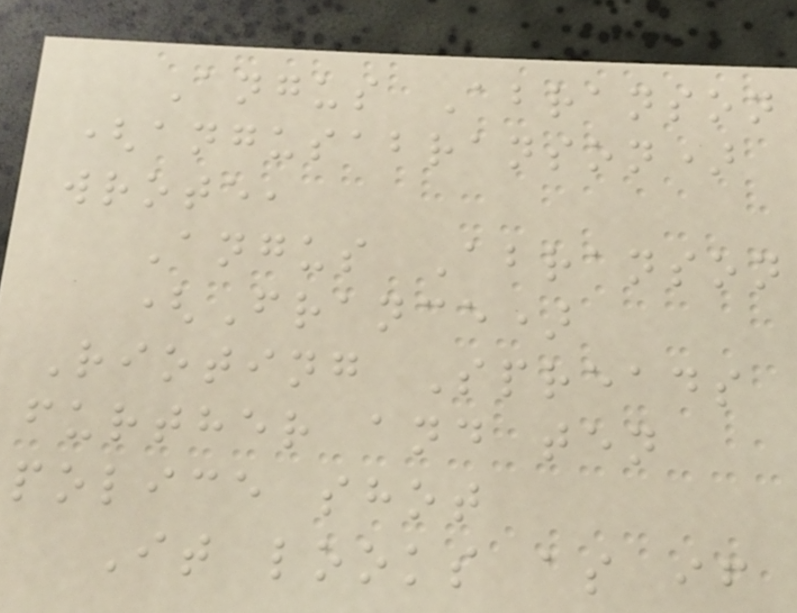Angus Abranson
(angusabranson)
wrote,
Angus Abranson
(France)
Rioting Spreads
further and ten
police shot
It looks as if
